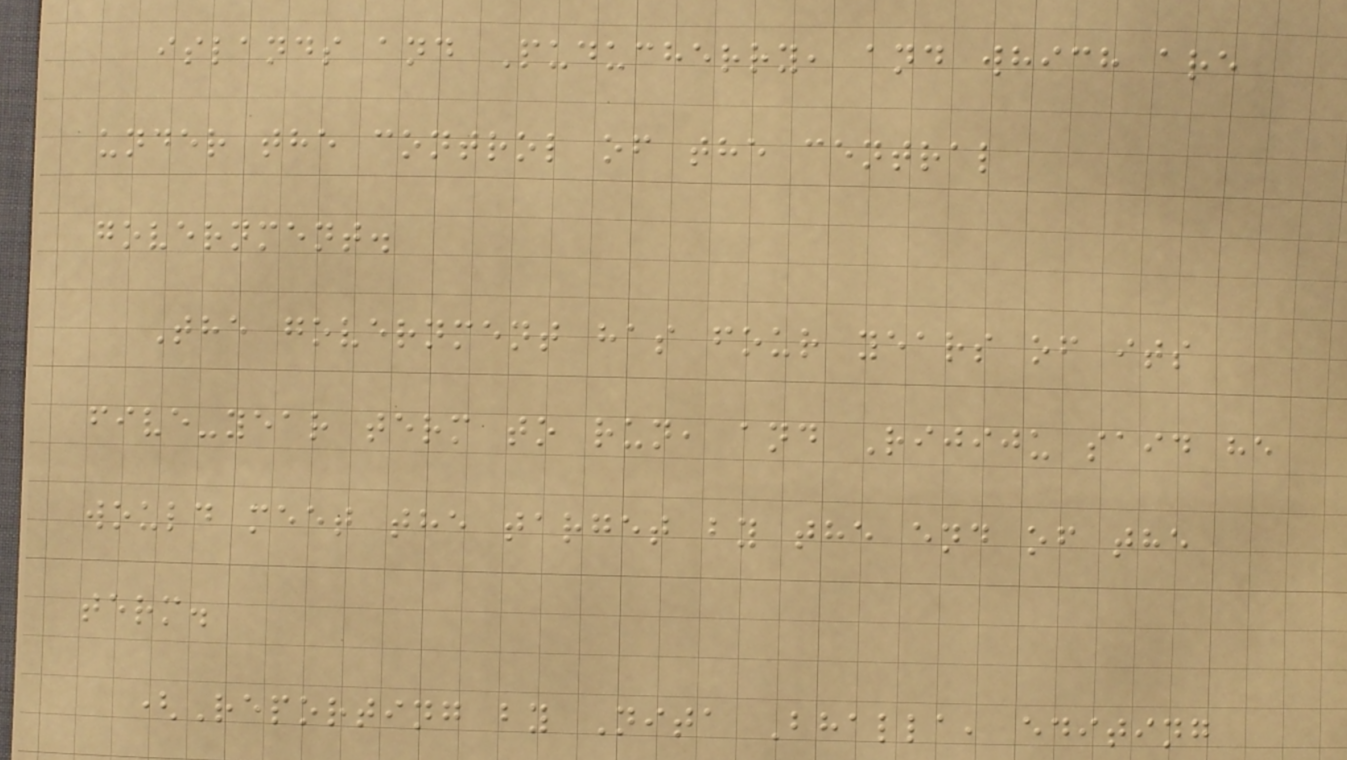islands and Puducherry, and which are
under the control of the central
government.
The government has four years of its
five-year term to run, and Rijiju said he
would meet the target by the end of the
term.
(Reporting by Nita Bhalla, editing
